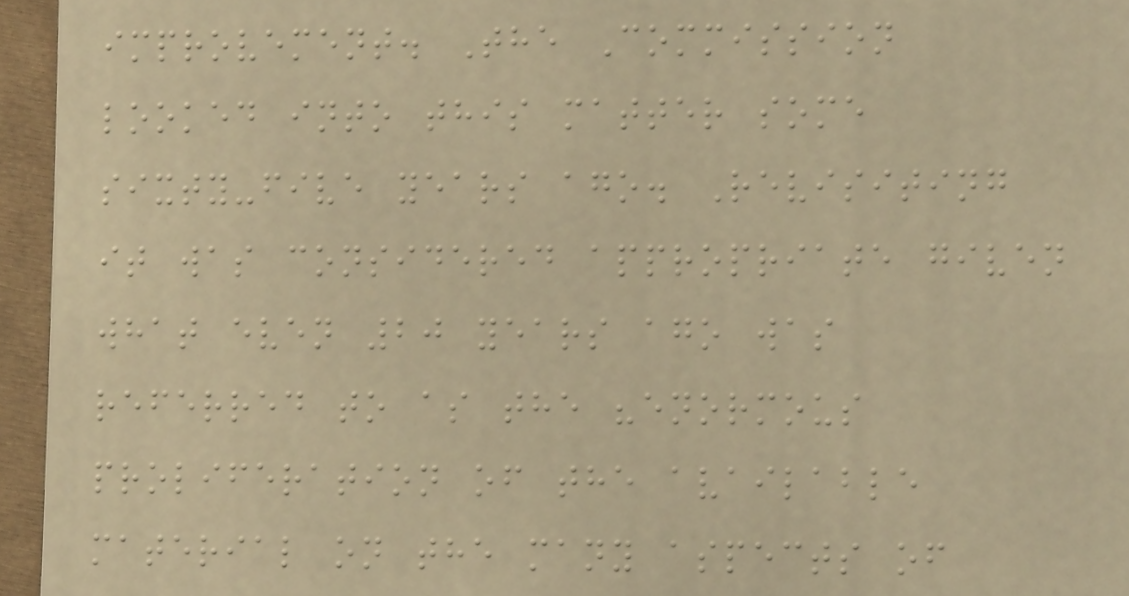improvement. The Commission
looked into this matter some
sixty-five years ago. Revisiting
it was considered appropriate given
what even 20 years ago was
referred to as the "enormous
proliferation of the available
material on the many aspects of
